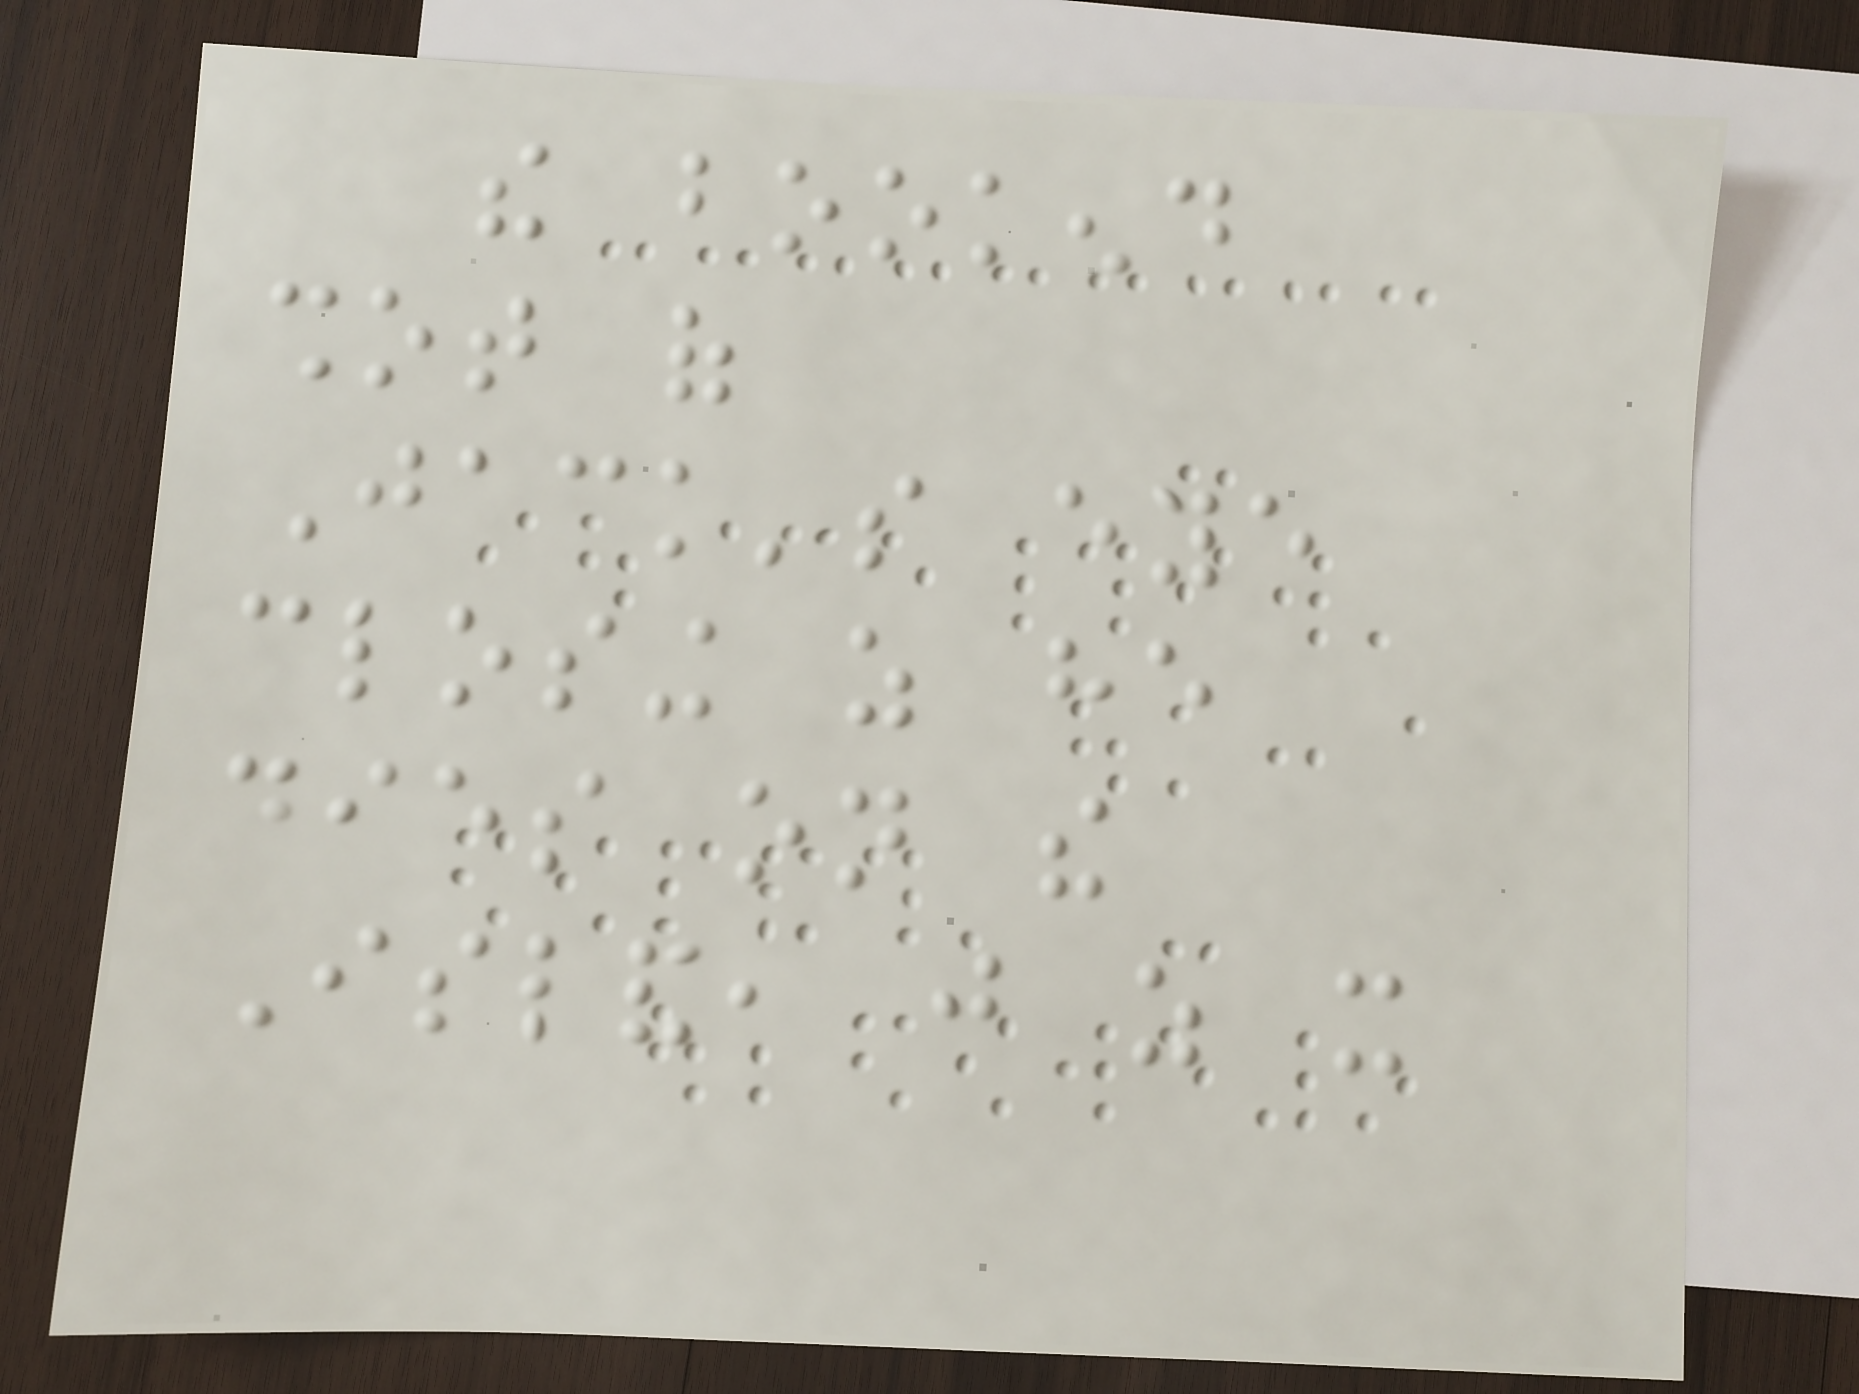the bookend
shot of
Jack's eye
closing as he
dies on the
Island, just as it
